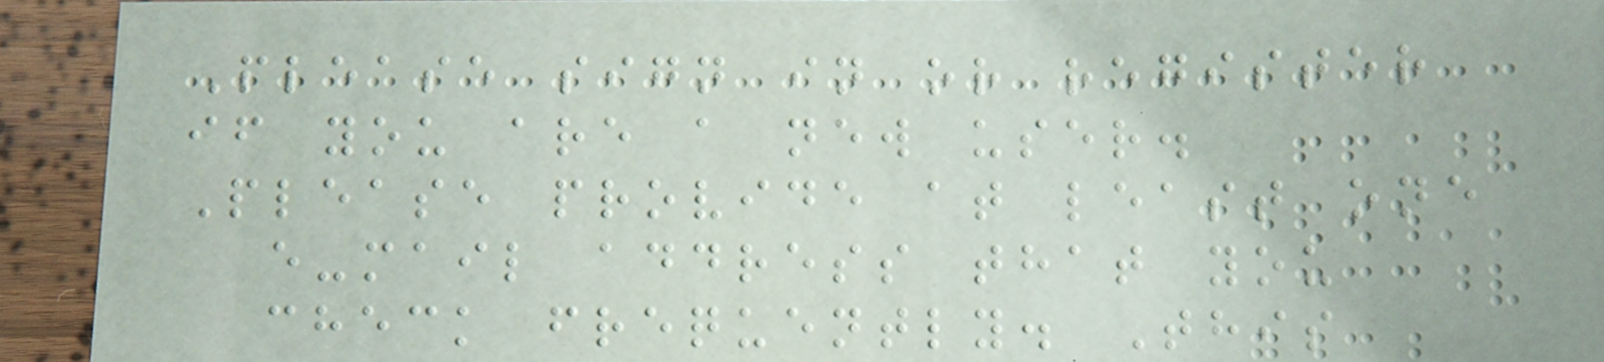Please sign in or register
if you are a new user.
Please provide at least one
e-mail address that you
check frequently. This
